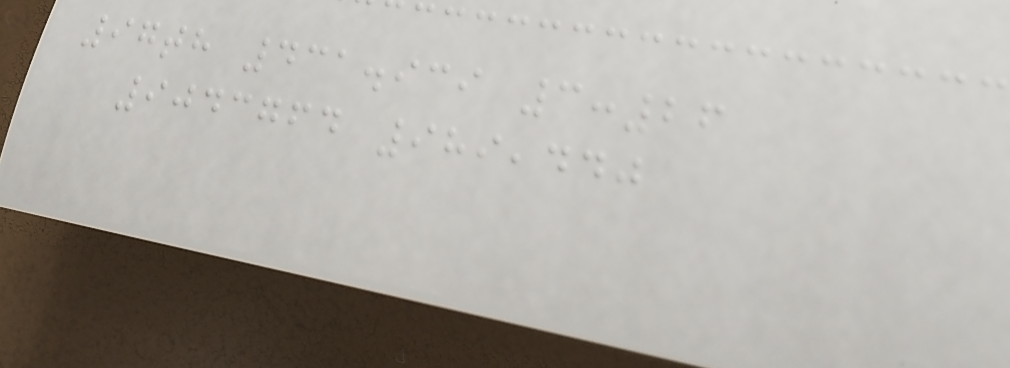97th 431.939 3:26
9043764 989,440
